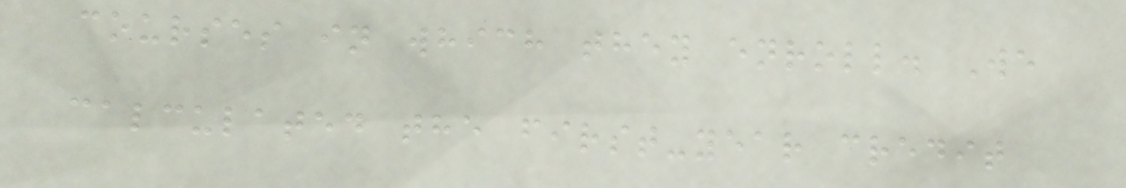courses in which they enroll. We
calculated the first-year credit
